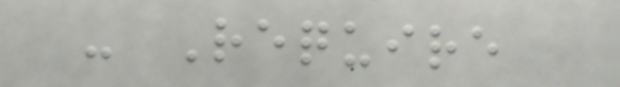- Require
